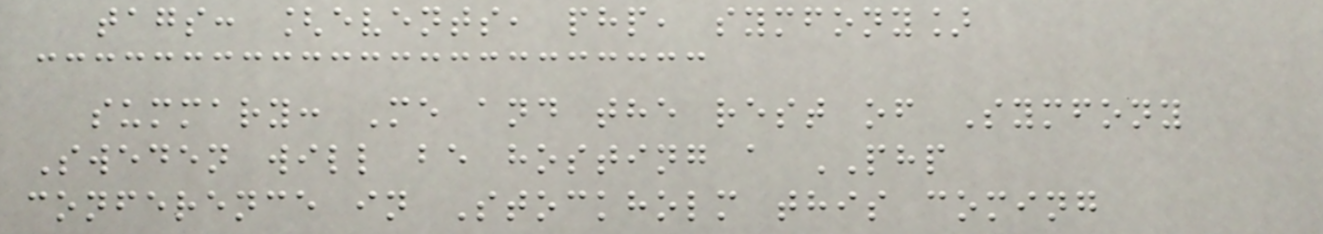tags: [events, php, symfony]
summary: Me and the rest of Symfony
Sweden will be hosting a PHP
conference in Stockholm this coming
